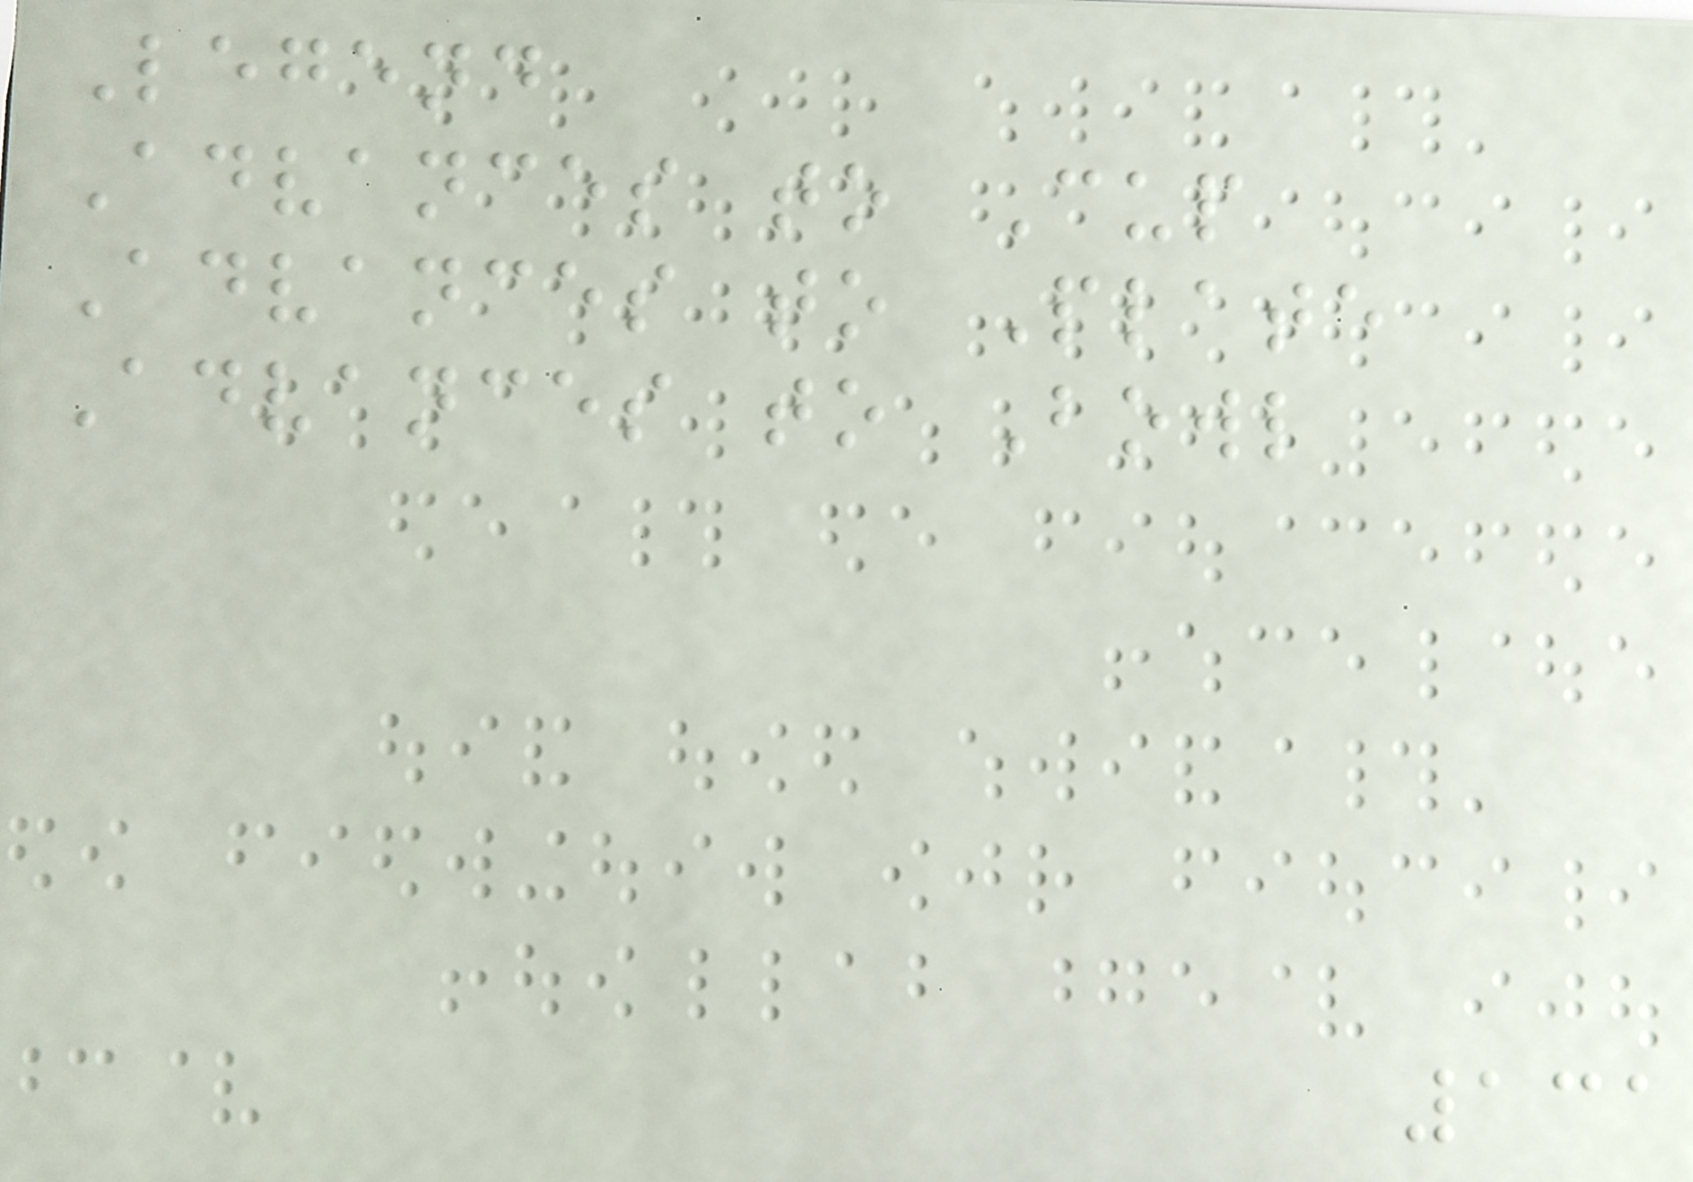Legend
Advances to Cup
Advances to Plate
Advances to Bowl
131
